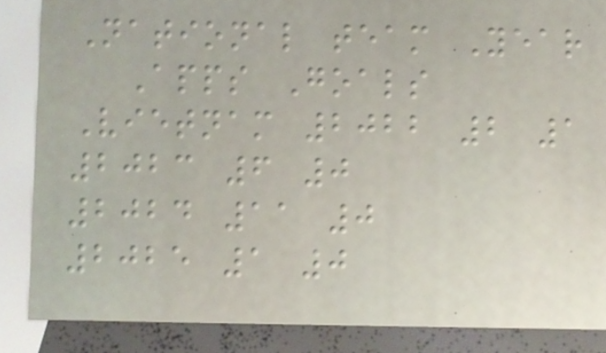National team Year
Apps Goals
Vietnam 2022 2 1
2023 6 0
2024 11 0
2025 1 0
